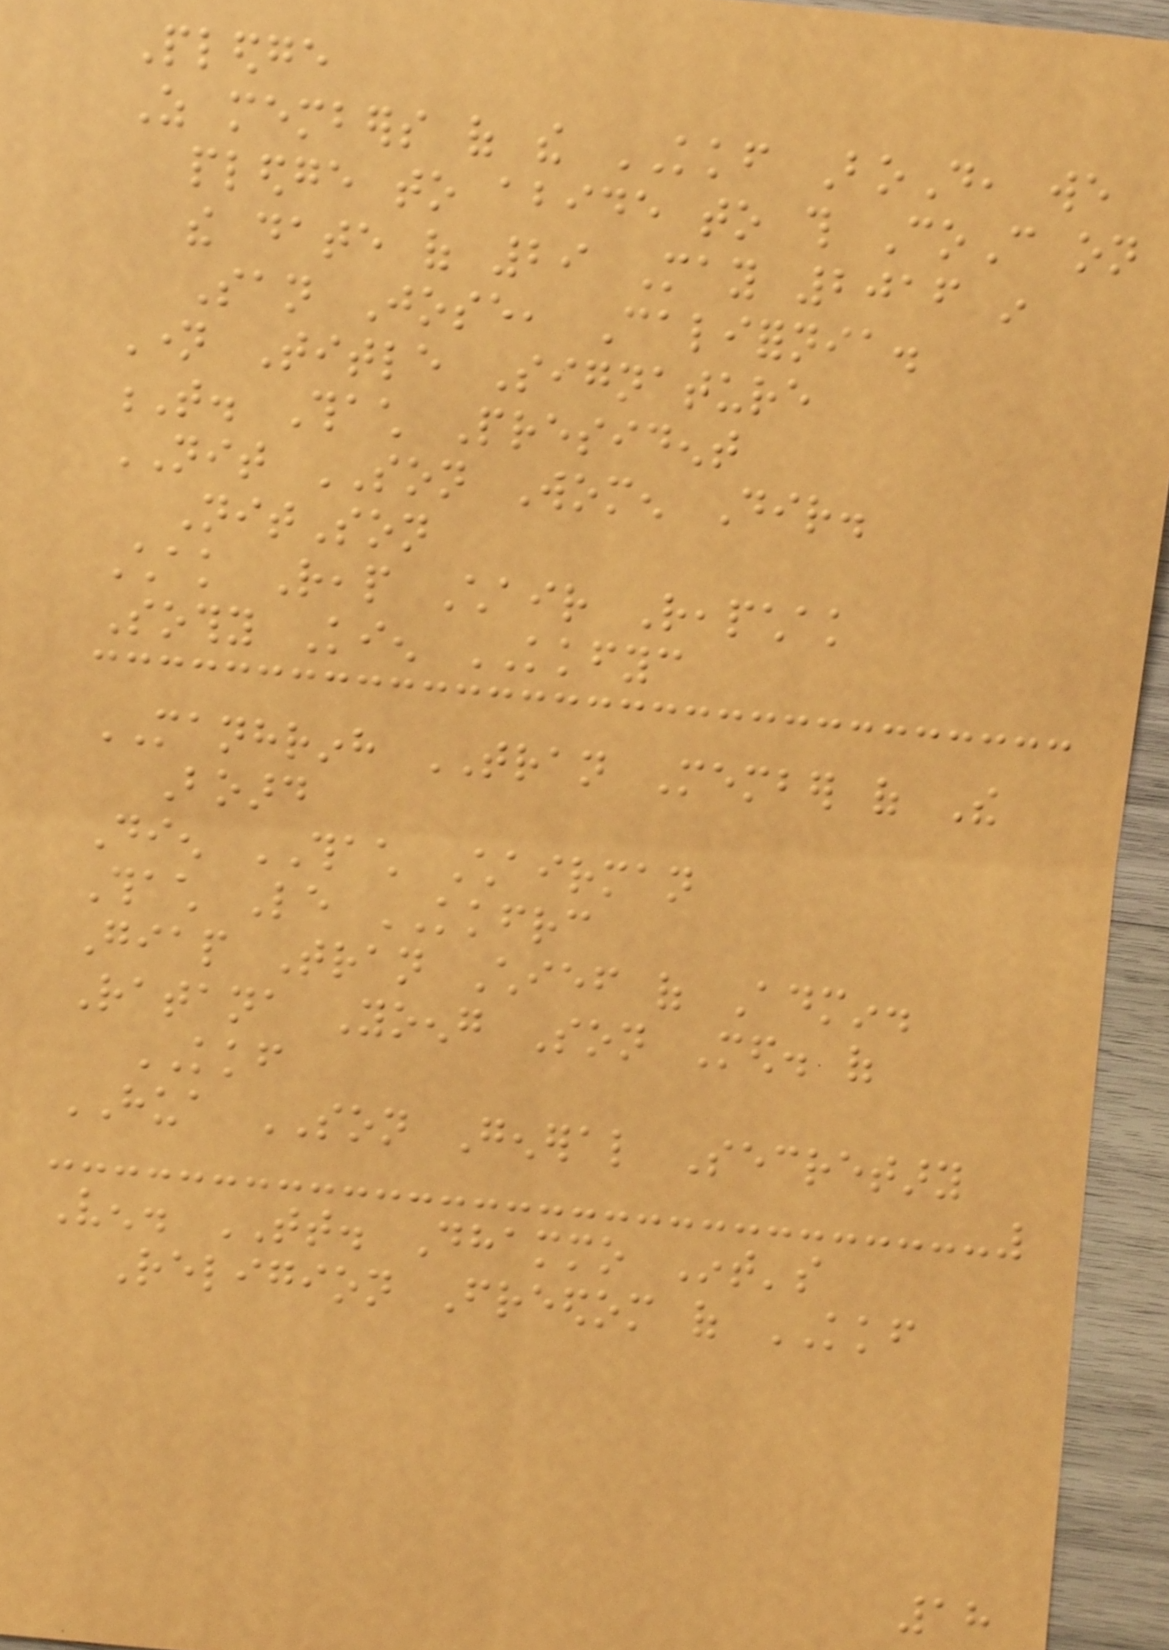Pledge
As members of the KKF BoD, we
pledge to abide to this CoC on
the date of 29 May 2016 in
San Jose, California.
Name Title Signature
T. Thach President
NIT SON Women Dir.
NitSon
Chak Reap Chair Reapchak
Sothy Kien KKFYC
MANHRINH TRAN Member of The
Board
Dien THACH Chairman
Thach Le KKFRC
Giap Tran Chief of Admin.
Ratana Yoeng Son Med. of
KKF
HUA SON General Secretary
Ven. TT. Dhammo Int's
Religion Freedom of KKF
18
